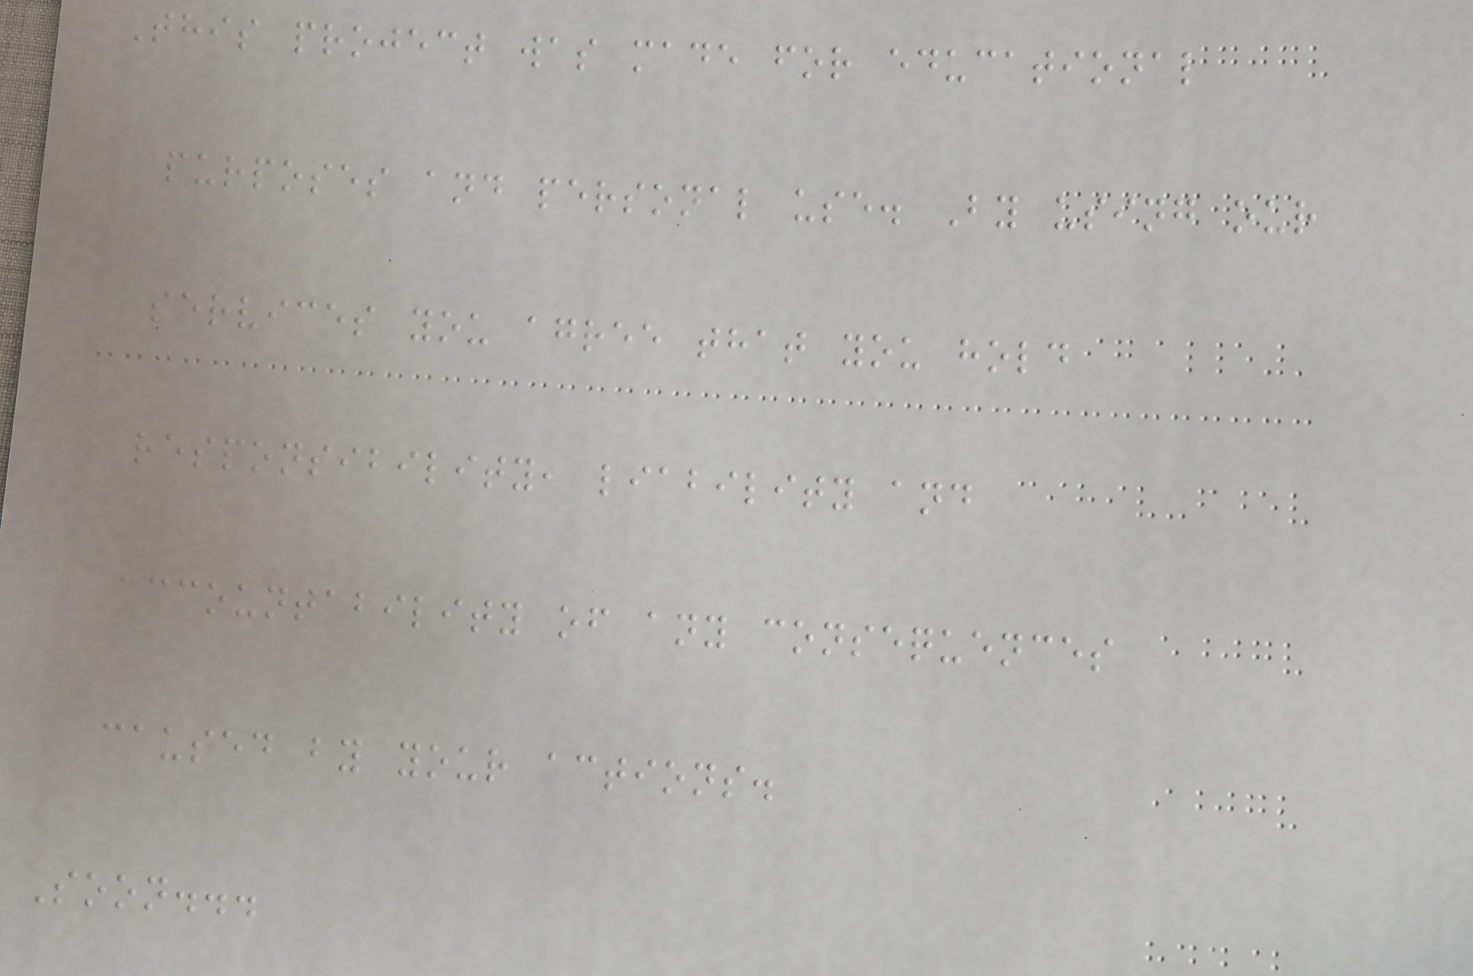This project was made for educational
purposes and personal use. By using our
services you agree that you hold
responsibility, liability and
accountability of any consequences
caused by your actions.
Soon...
